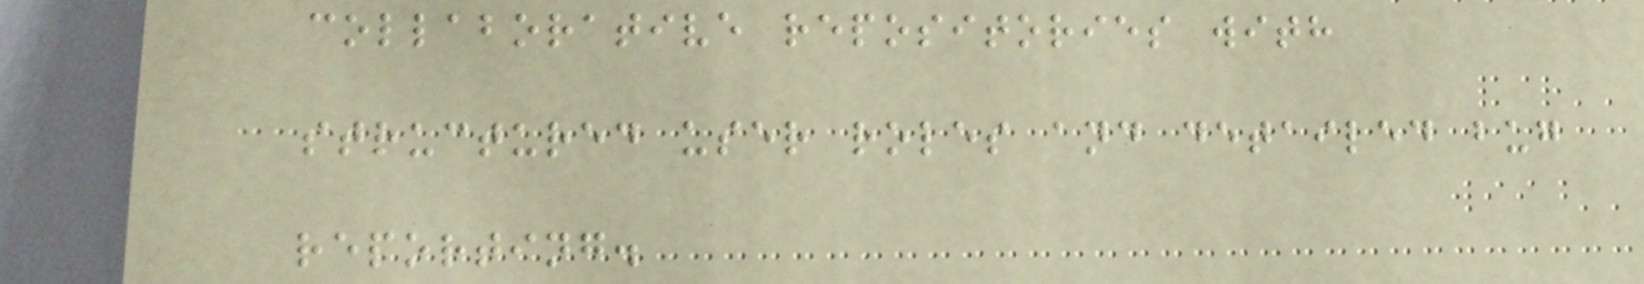collaborative repositories with
structured user roles and detailed bug
reporting.
